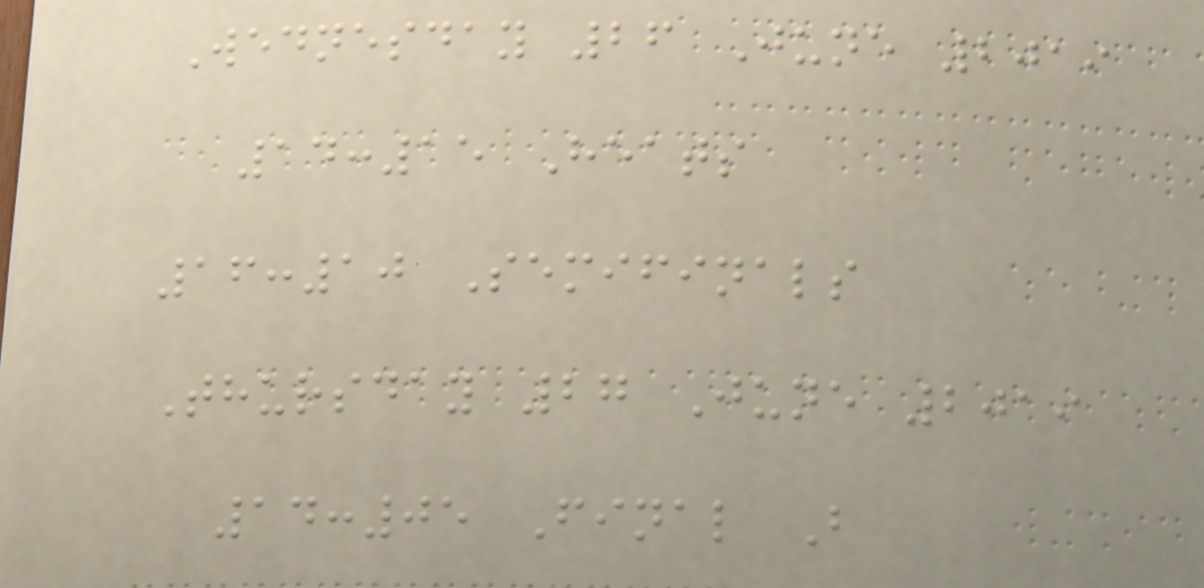Wednesday 26 June 2019
14:15 Heats
16:10 Semifinals
Thursday 27 June 2019
14:05 Final B
